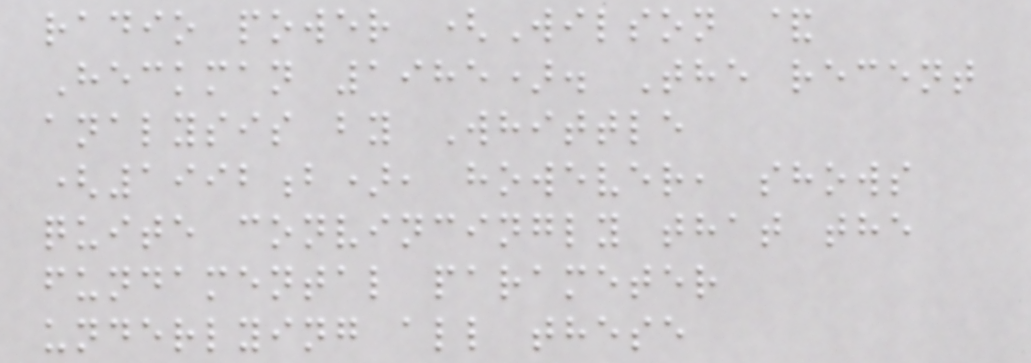radio power (Wilson &
Heckman 1985). The recent
analysis by Whittle
(1992b), however, shows
quite convincingly that the
fundamental parameter
underlying all these
